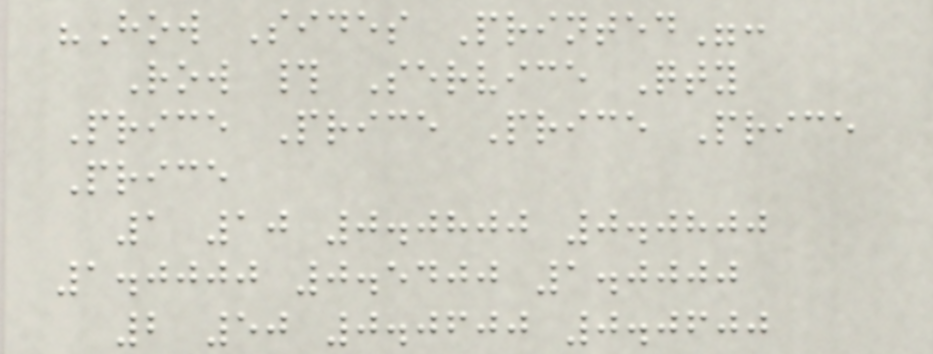"How Sides Printed":
Row # Service Qty
Price Price Price Price
Price
1 10 0.0800 0.0800
1.0000 0.5400 1.0000
2 50 0.0600 0.0600
